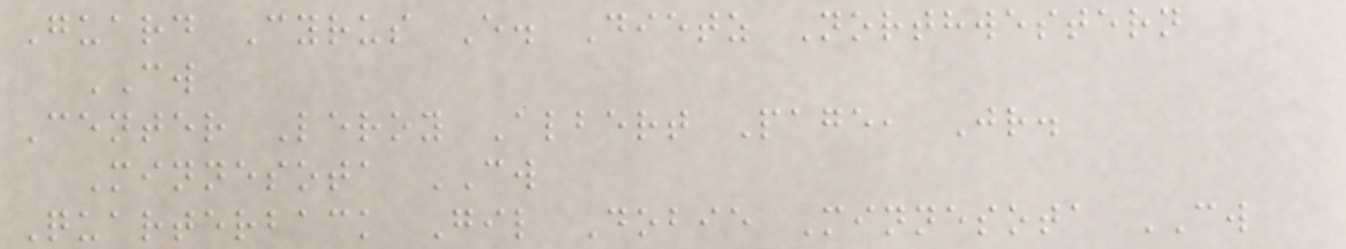Guard Cyrus E. Dietz Northwestern
CW
Center Leroy Albert Page, Jr.
Minnesota CW
Quarterback Gil Dobie Minnesota CW
